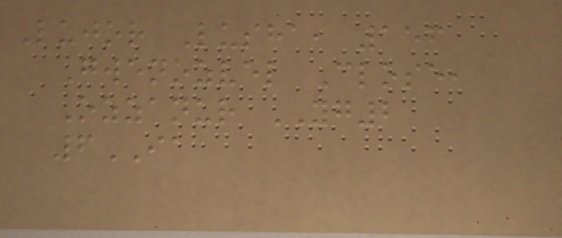Lujor Lusha, 156
Gwenozvel Close,
Ozzanur YG2
6IA
